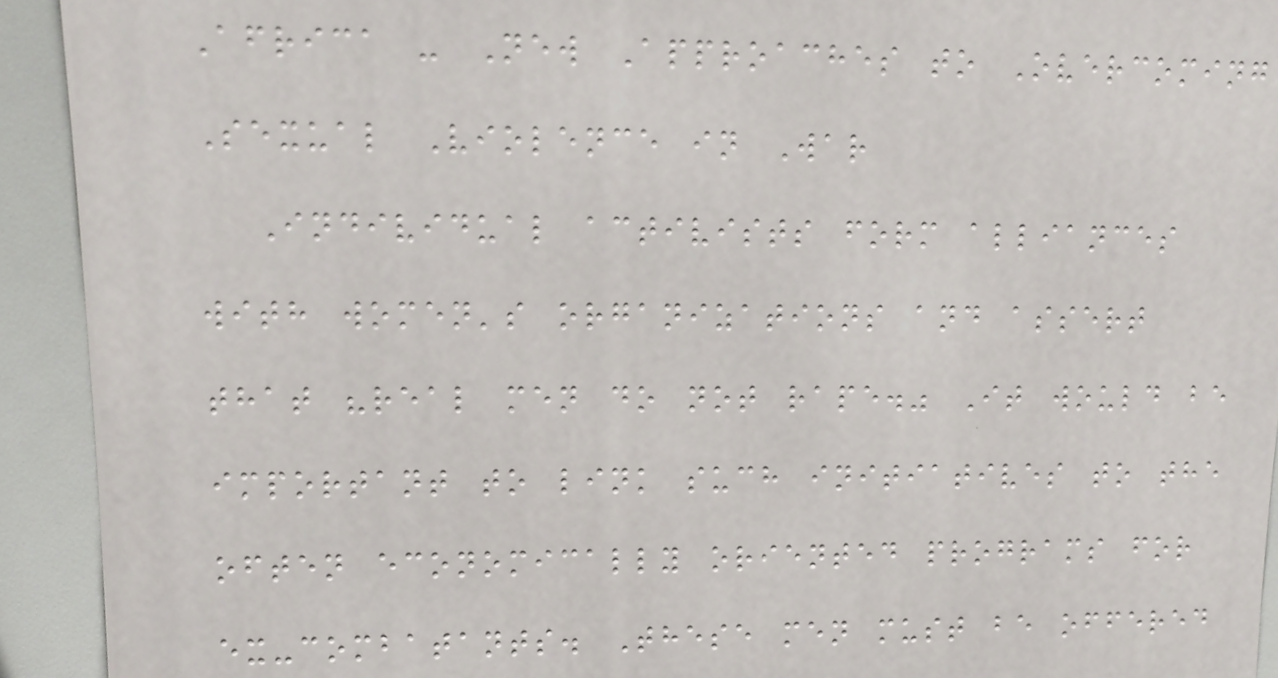Africa - New Approaches to Overcoming
Sexual Violence in War
Individual activists form alliances
with women's organizations and assert
that "real men do not rape." It would be
important to link such initiatives to the
often economically oriented programs for
ex-combatants. These men must be offered
